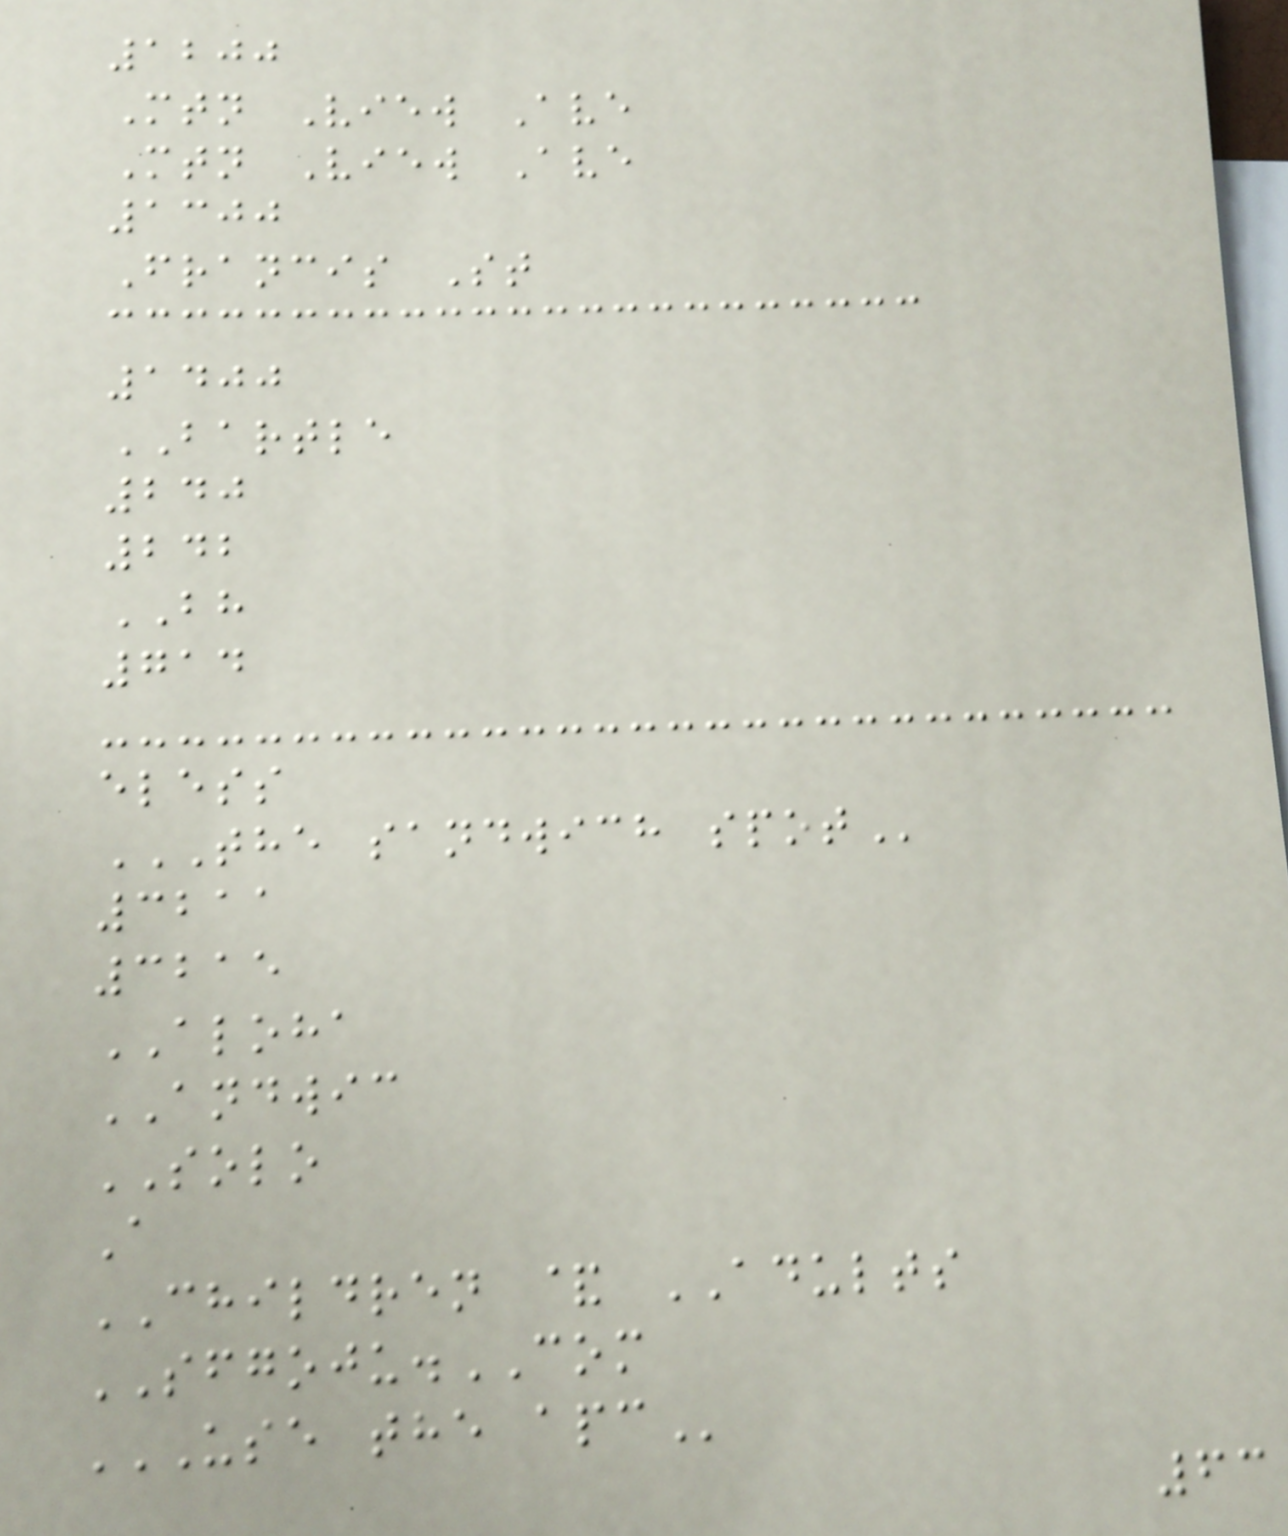1200
Mtn View Ave
Mtn View Ave
1300
Francis St
1400
BARTLE
240
242
BH
714
eless
THE SANDWICH SPOT
3211
3215
ALOHA
ANDWIC
SOLO
A
CHILDREN & ADULTS
SFGOJU.COM
USE THE APC
63
